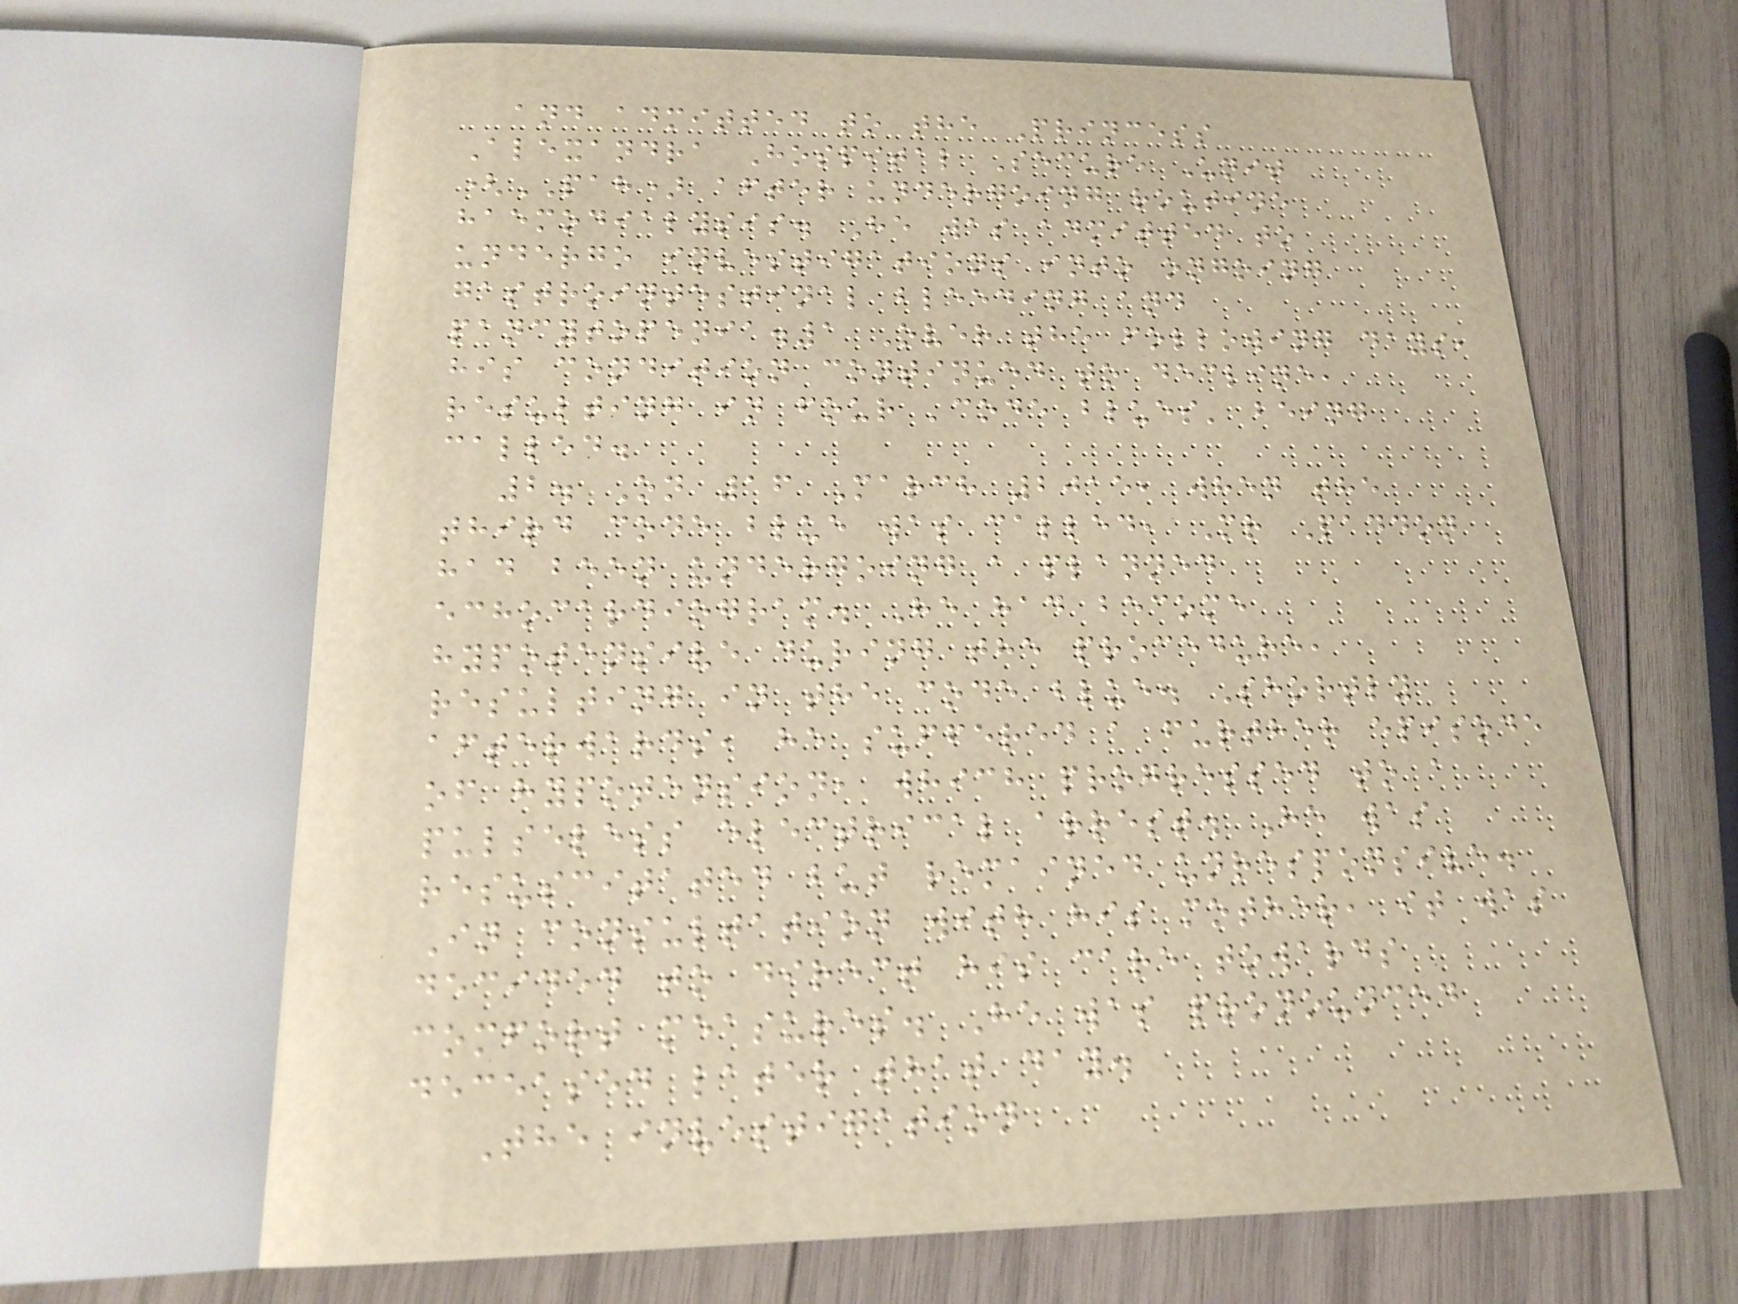and admitted to the Princess
Alexandra Hospital Secure Unit
(PAH) after undergoing routine
haemodialysis. He was admitted to
undergo investigations into ongoing
gastrointestinal bleeding and
pancytopenia.1 Over the following days,
his condition continued to decline,
resulting in four 'code blues' being
called.
2. On 16 March 2015, when the
third code blue was called, Mr Paddon
had been undergoing a planned
echocardiogram. He had become
hypotensive during the procedure,
resulting in the code blue. Shortly
afterwards, he suffered a further episode
of hypotension, which progressed to a
pulseless electrical arrest. He was
resuscitated but remained unresponsive.
In consultation with his mother, it was
decided to direct his care towards
comfort measures. He was pronounced
deceased later that day.
The investigation
